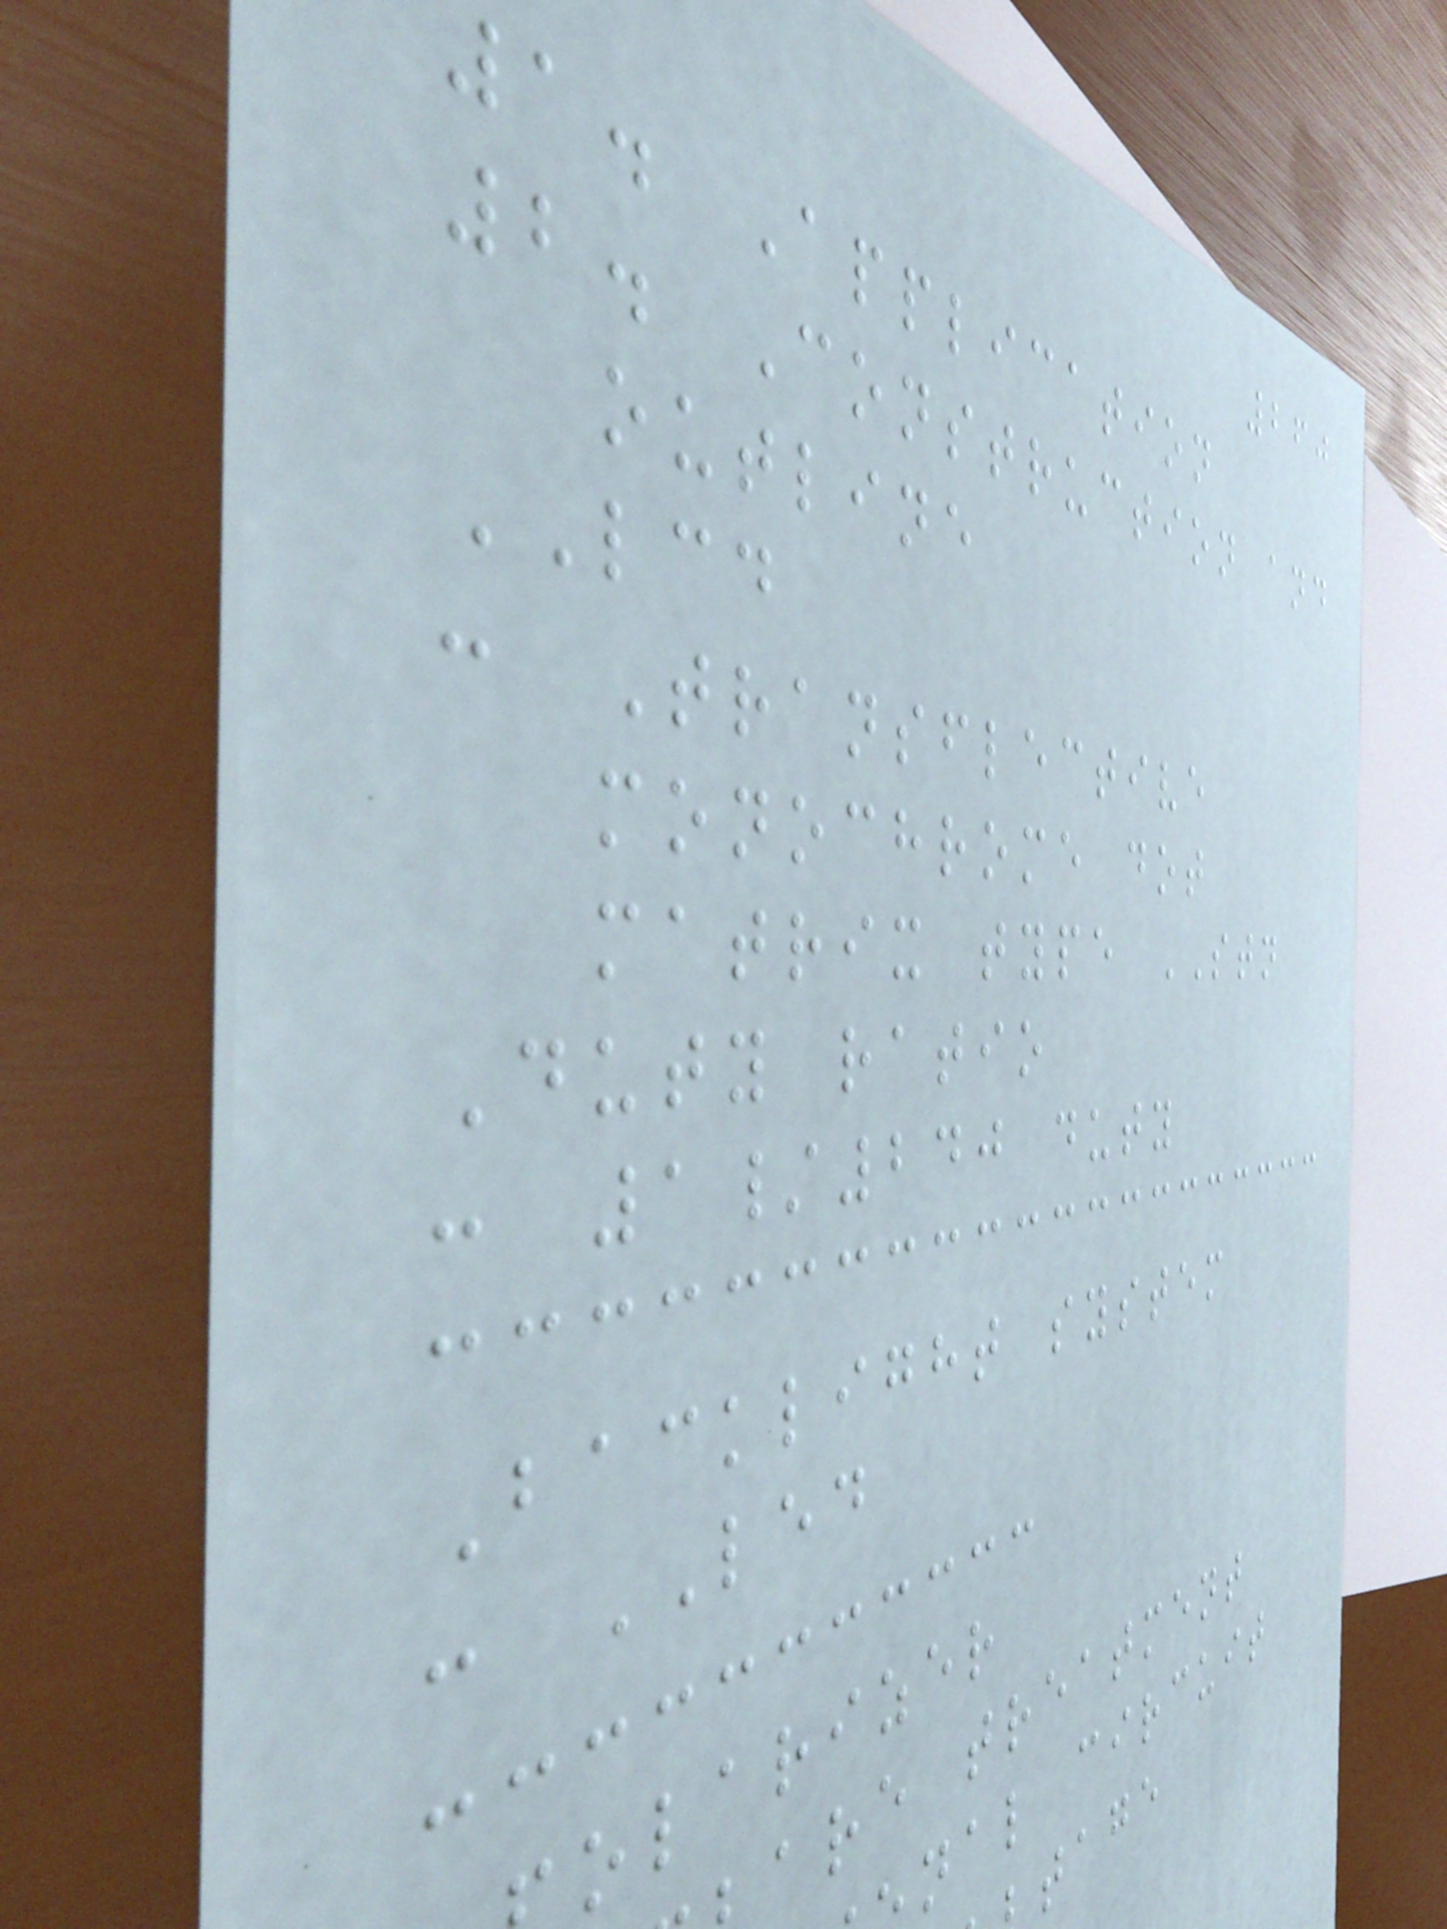260
1. Application
2. Construction and
outline
LCD
: Transflective
monochrome dot
matrix type STN
Duty ratio
: 1/240 duty
Backlight system
: LED
olarizer
are treatment
nal circuit
tage
